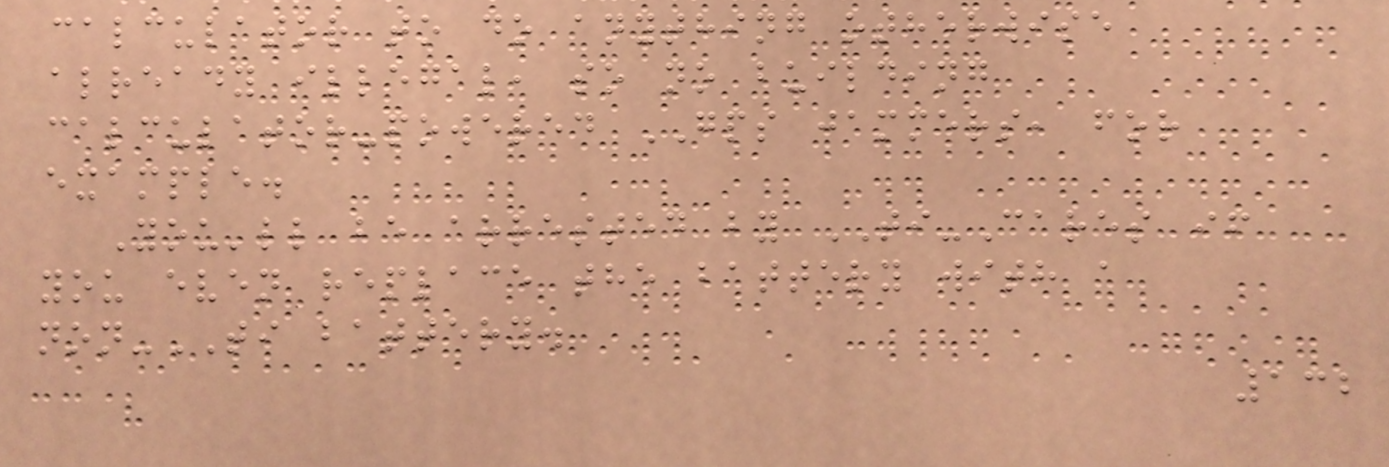calculator to do anything otherwise
already illegal, so no building
calculator-powered GPS jammers, for
example.
You'll be arrested by TI-Cares if
you even replace the battery with a
non-TI battery.
132
